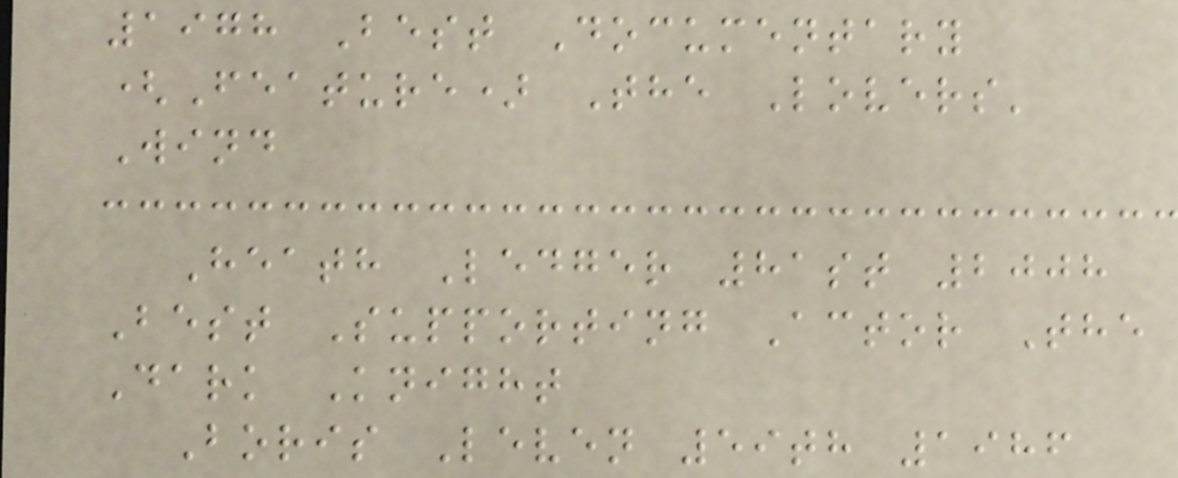1978 Best Documentary
(Feature) The Lovers'
Wind
Heath Ledger 81st 2008
Best Supporting Actor The
Dark Knight
Boris Leven 59th 1986
